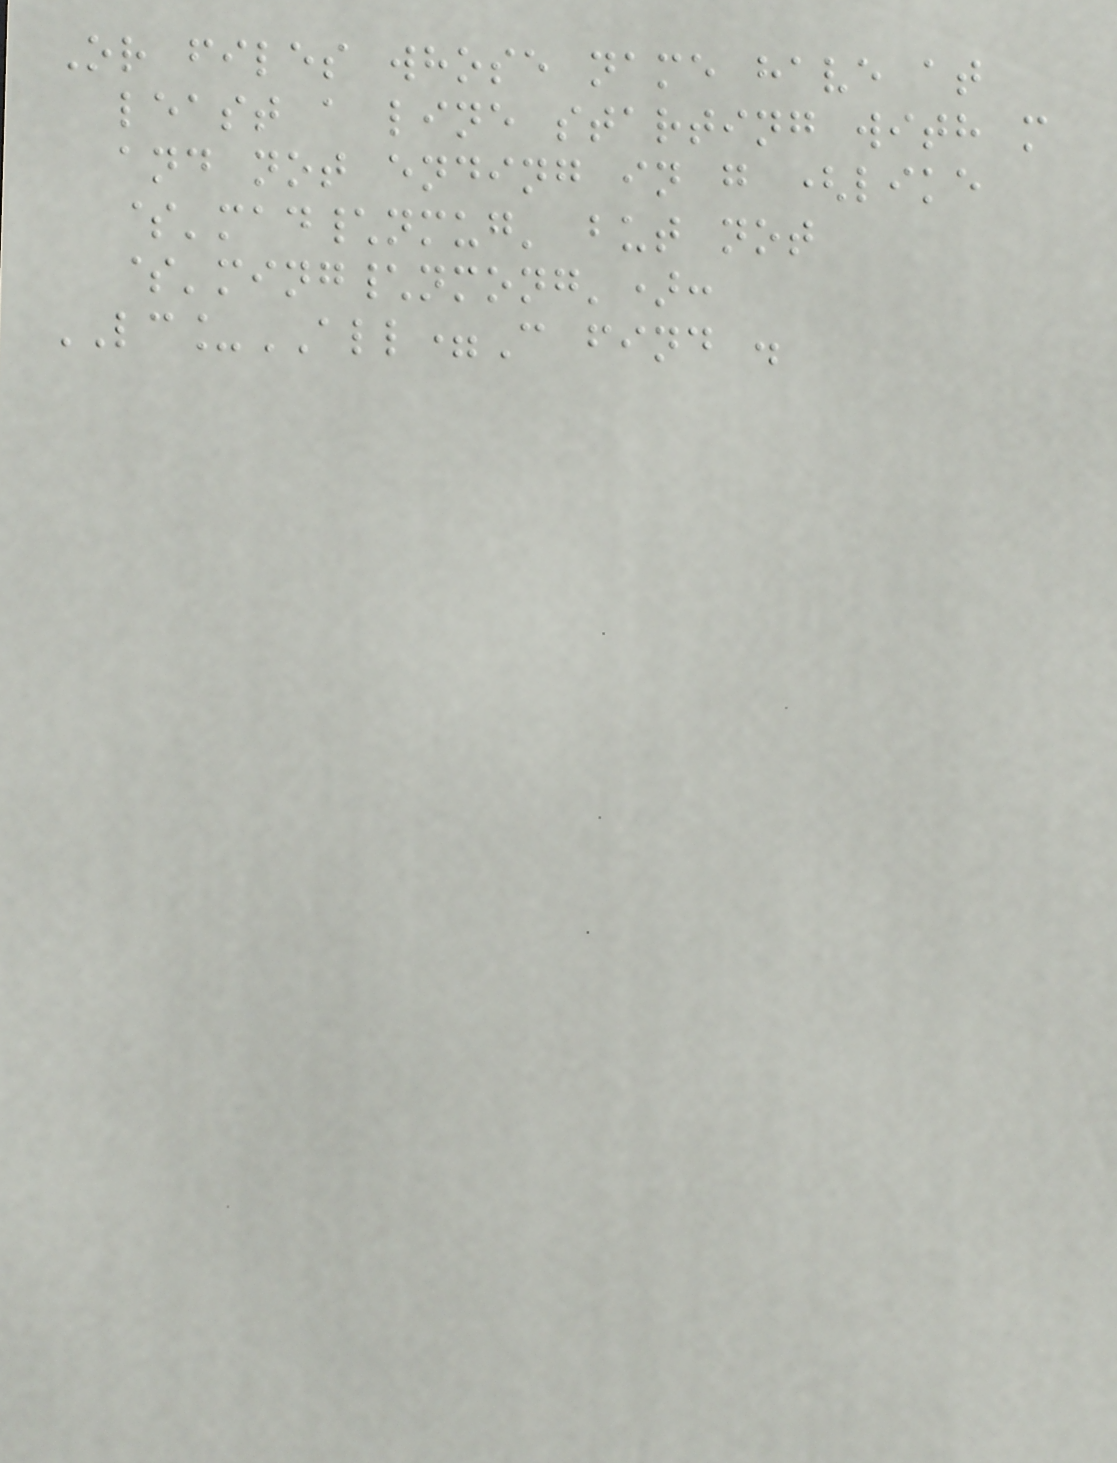Or files whose name have at
least a line starting with m
and not ending in g (like
$'mad\nmug' but not
$'ming\nmong'):
LC_ALL=C find .
